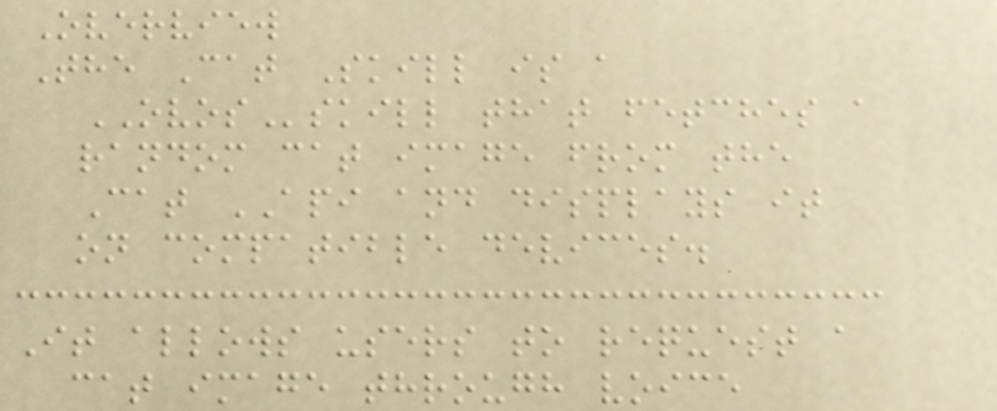Overview
The Cat Skill is a
OVOSskill that fetches a
random cat image from the
Cat API and displays it
on compatible devices.
It allows users to request a
cat image through voice
